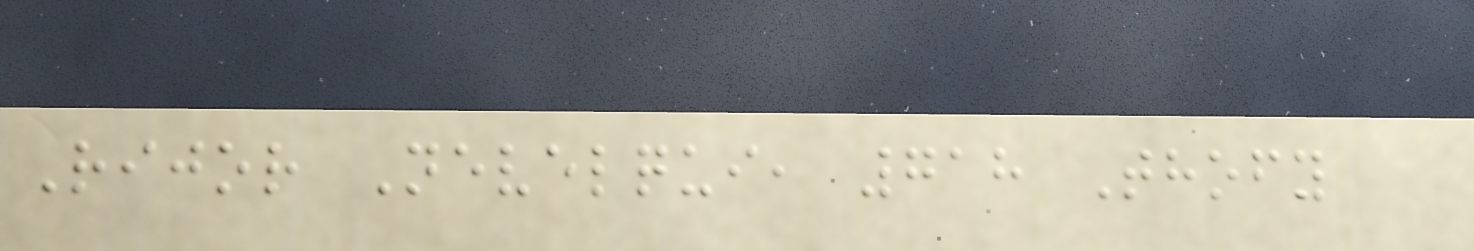Rijor Nevelqui, 718 Thofy
